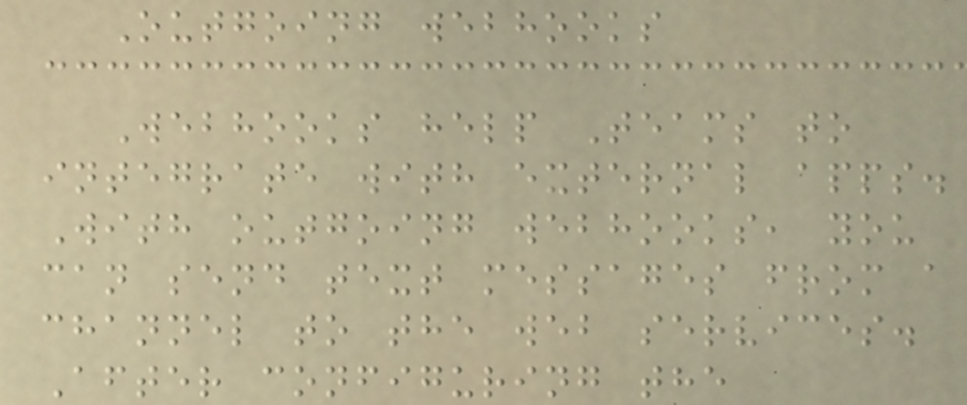Outgoing webhooks
Webhooks help Teams to
integrate with external apps.
With outgoing webhooks, you
can send text messages from a
channel to the web services.
After configuring the
